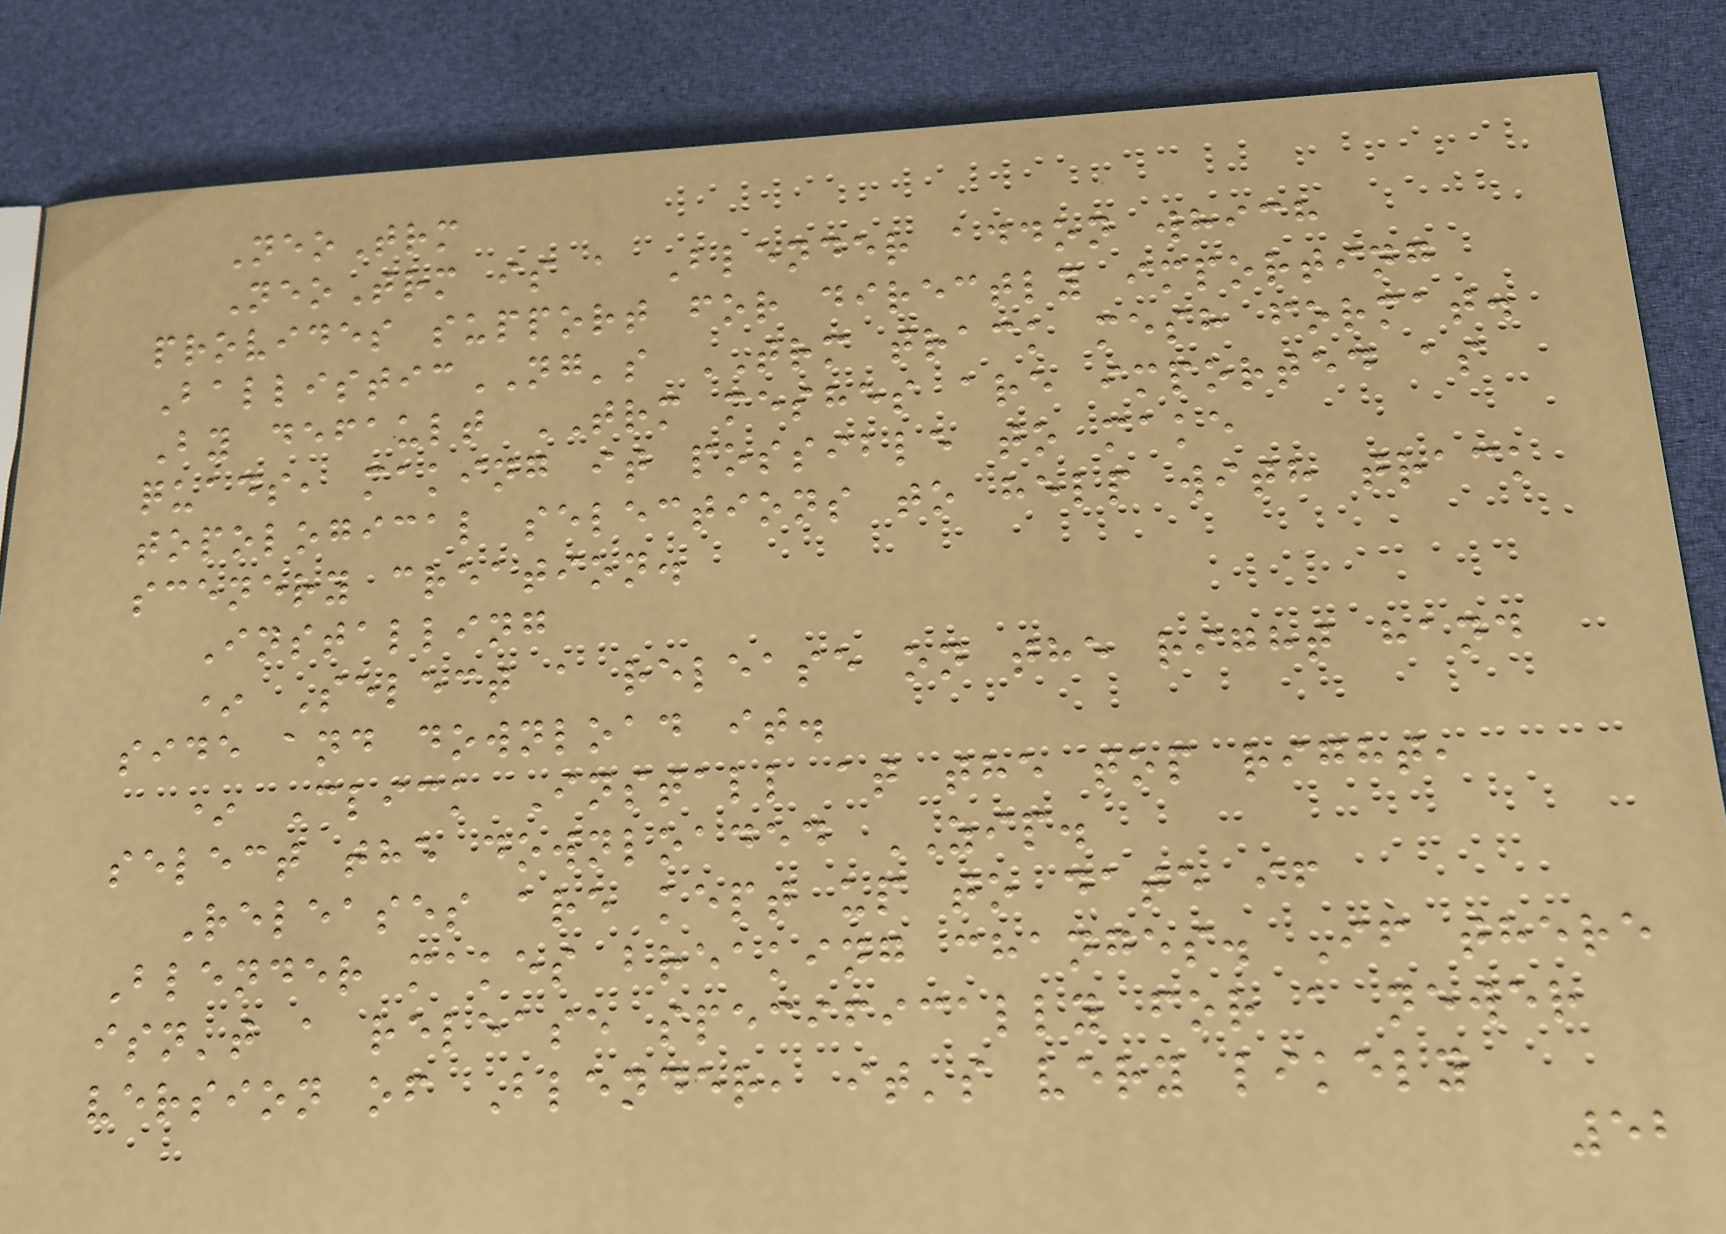NeoTrm
NeoTrm is a Blender addon which
provides support for directly importing
BallisticNG's TRM track mesh format.
By default TRM meshes are imported as
quads, making it possible to make
topological selections to help with track
scenery creation.
Installing
* Select a release on the right hand
side and download it.
* Click Install at the top right,
select the downloaded ZIP.
Releases are kept up to date if
Blender makes breaking changes. If there
isn't a release specifically for a newer
version of Blender, it's very likely
52
